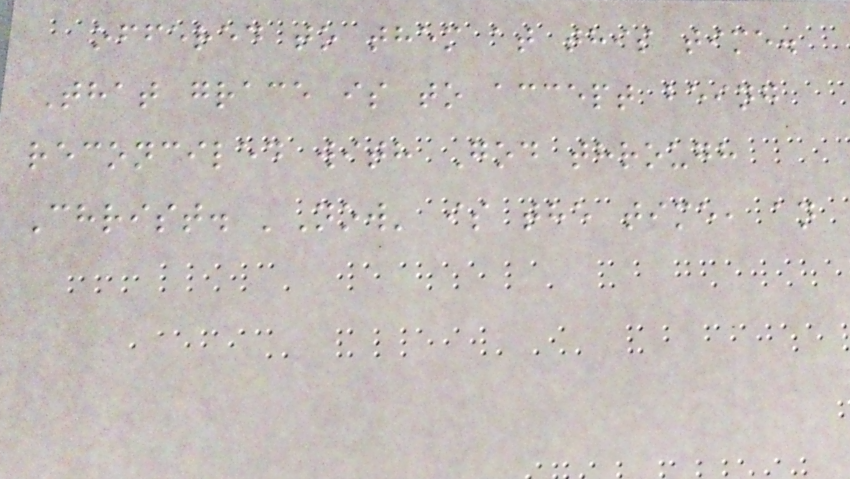offered to them at this time.
That grace is to accept being
reconciled with God through
Christ. 'Now' is the time, an
